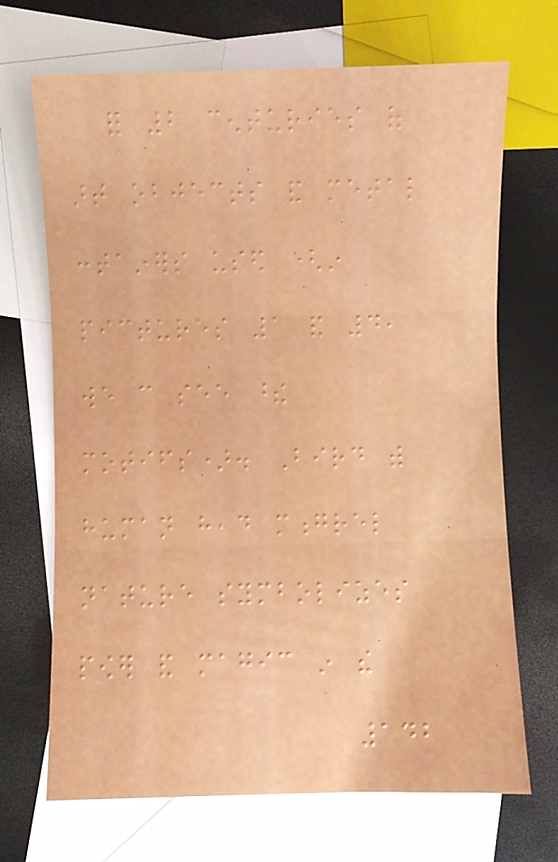for 2 centuries of
art objects and metal
containers used (in
pictures 1 and 4,
we can see these
motifs). Bird with
human head mongrel
nature symbolizes
power and magic in the
142
